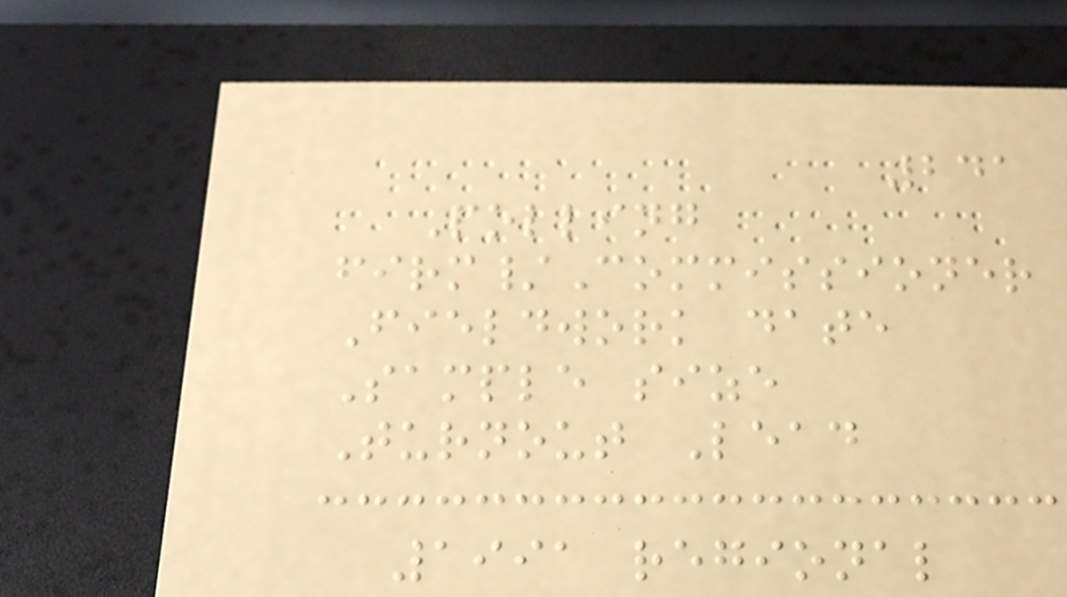241
Polling
firm/Commissioner
Fieldwork date
Sample size
Turnout Lead
1991 regional
